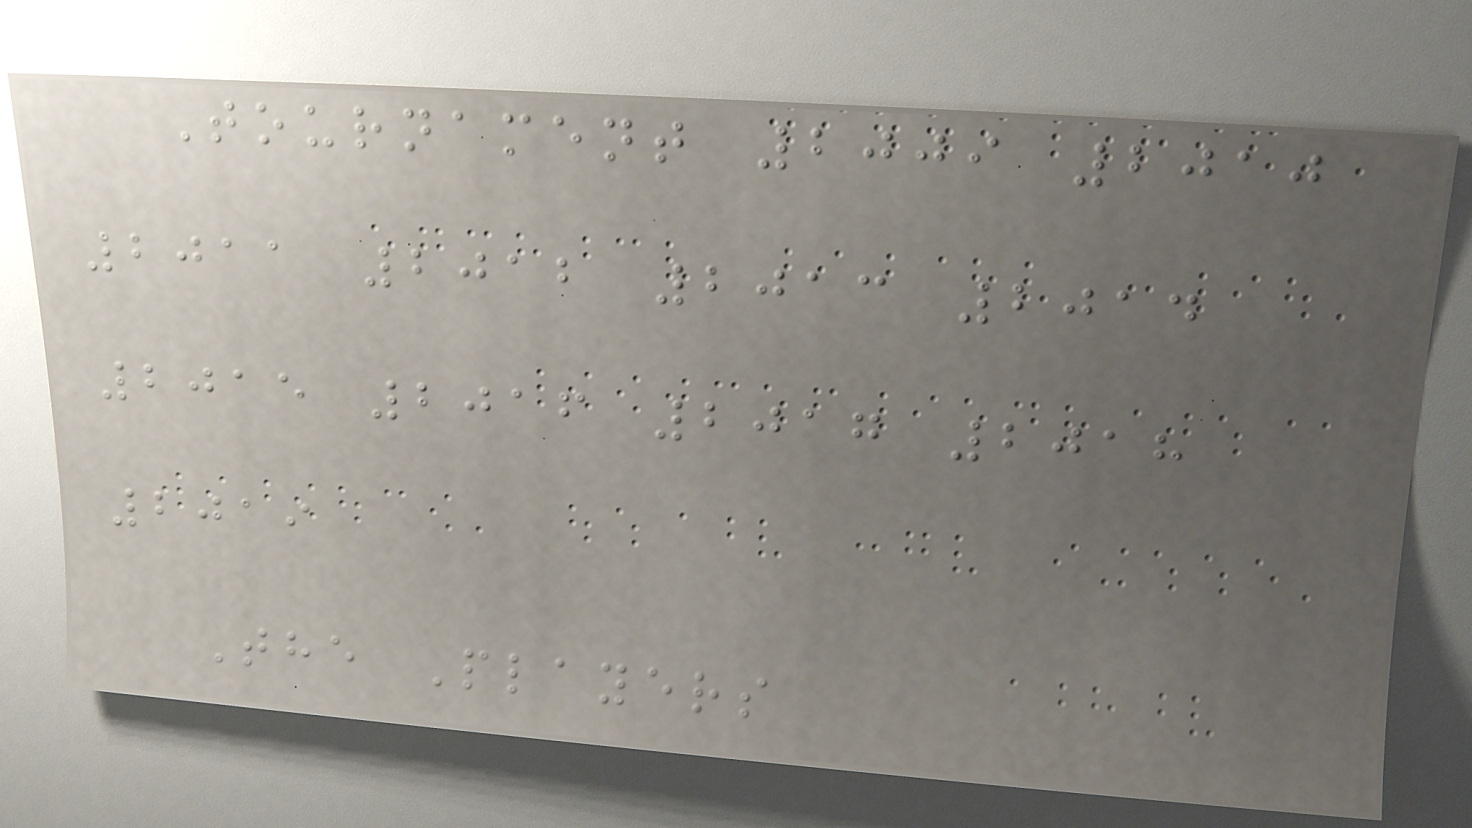Tournament 2009 2010
2011 2012 2013 2014
2015 2016 2017 2018
2019
The Players
